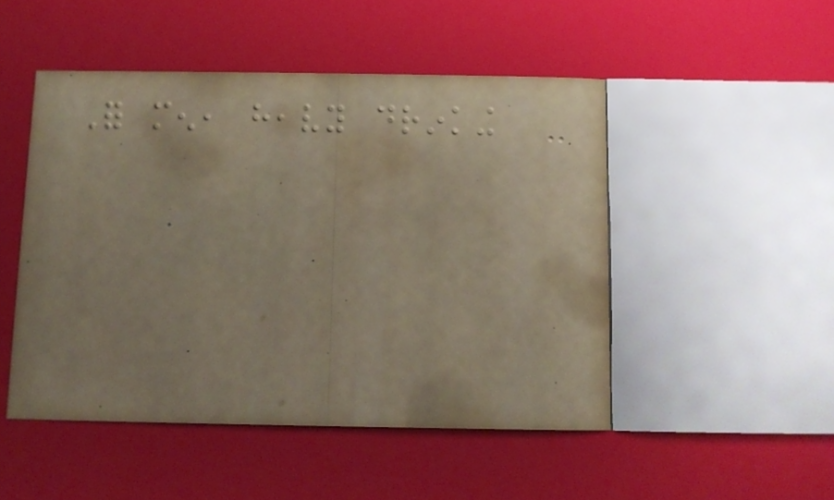For men, heavy drinking
